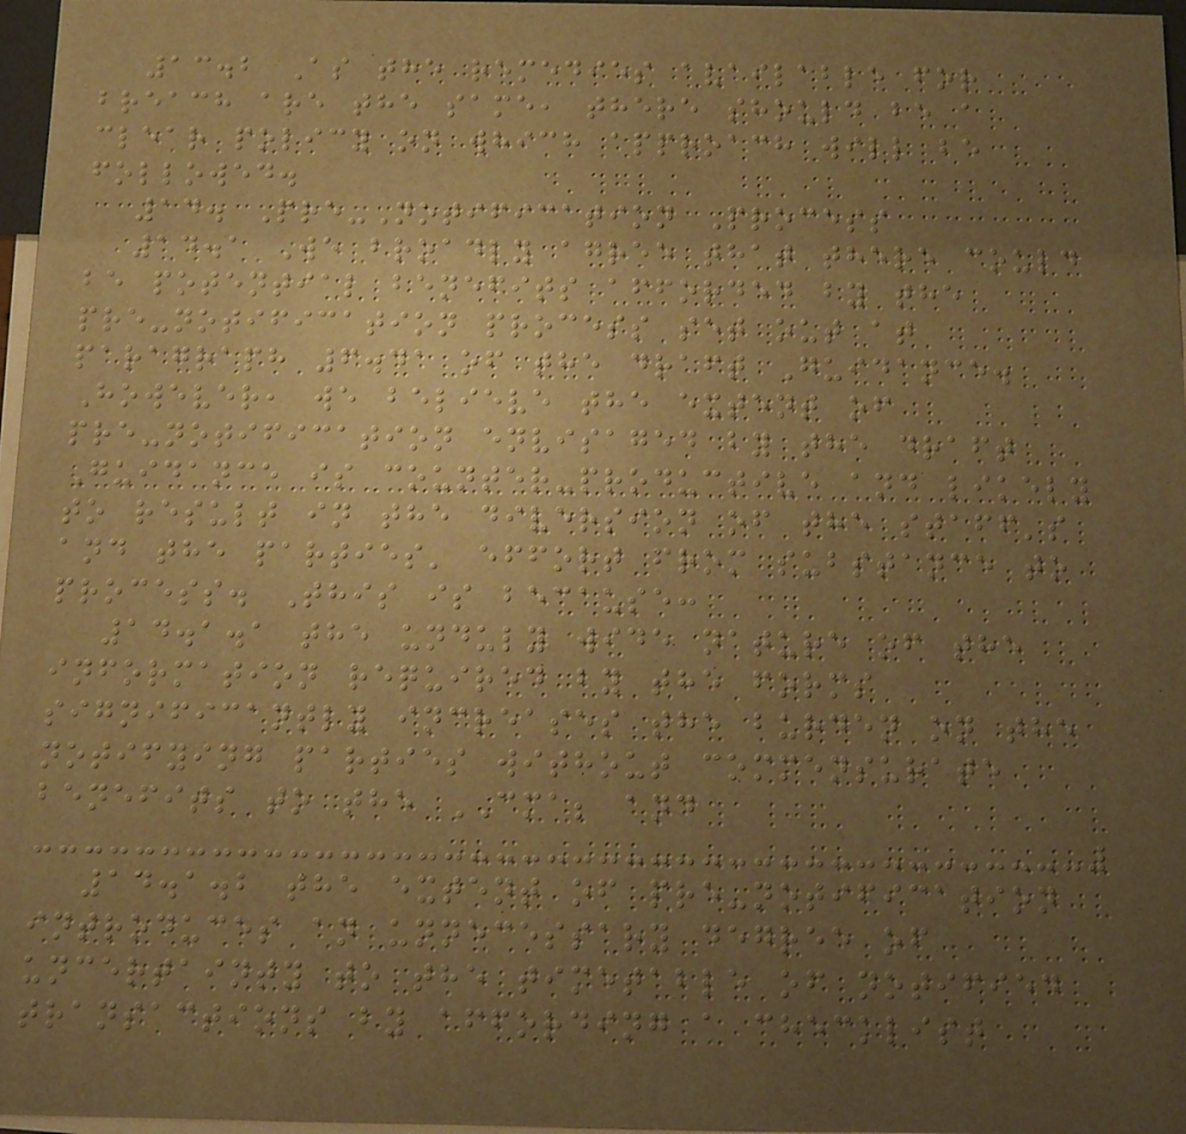13.2 As the remedies available for
breach are the same, there should be a
clear policy on which approach will be
followed.
14. Pre-Notification Process
14.1 We broadly agree that there could
be potential benefits afforded by the
pre-notification process set out at
paragraph 6.41 of the draft Guidance.
However, we believe the extent of
pre-notification envisaged by the draft
Guidance is counter-productive and likely
to result in the diversion of the staff's
and the parties' effort from substance to
process. This is because:
14.1.1 the unduly wide nature of the
information required by the forms
significantly increases the burden on the
notifying parties without commensurate
benefits to the CMA; and
14.1.2 the extent of pre-notification
introduces an unnecessary degree of
uncertainty to the timetable of notified
transactions by affording a checklist
